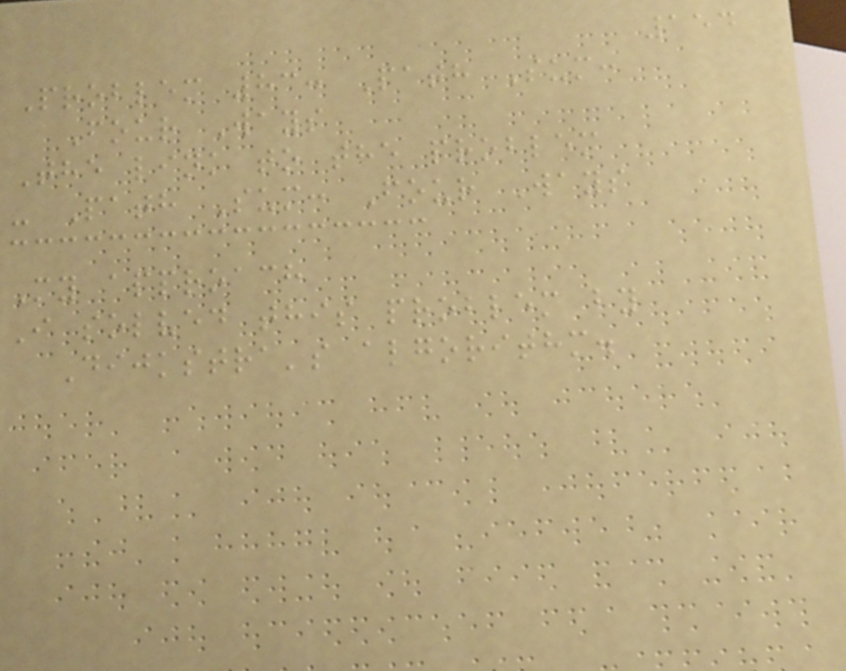154
Problem 83: Path Sum:
Four Ways
The link to the problem
- Path Sum: Four Ways
My approach
I solved this problem by
Dijkstra's algorithm.
